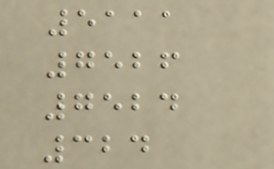5111
7526
7524
324
